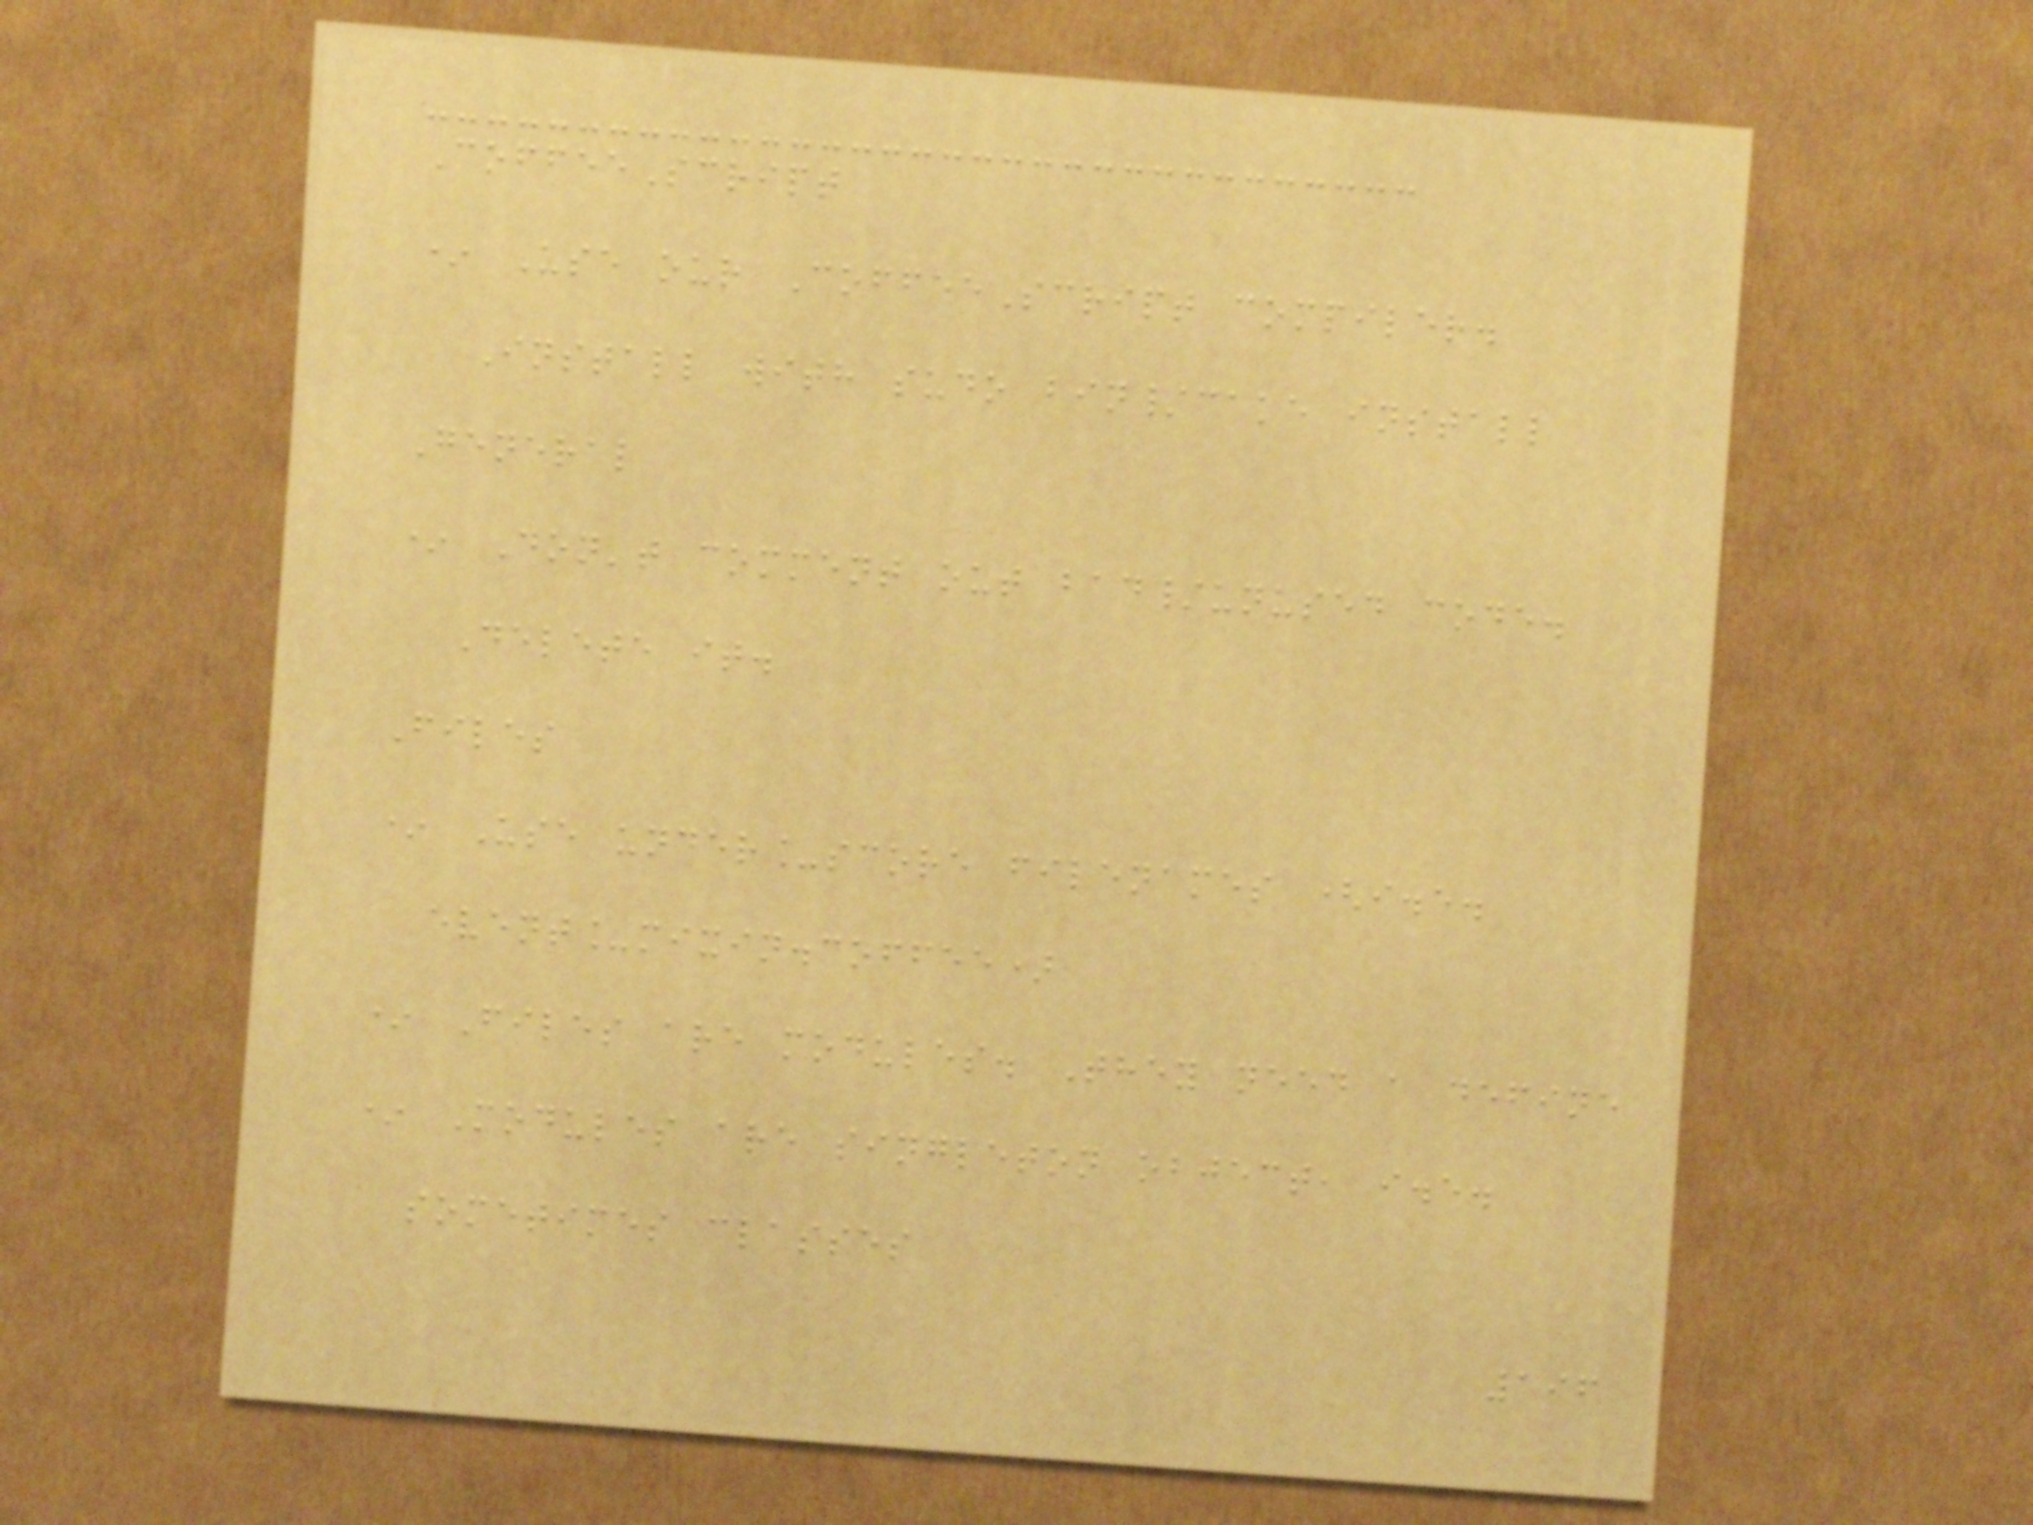CoffeeScript
* Use our CoffeeScript compiler.
Install with sudo bin/cake install
General
* Don't comment out bad/unused code.
Delete it.
Files
* Use under_score filenames (i.e.
event_mixin.coffee)
* Files are modules. They need a define
* Modules are singleton object, i.e.
sometimes classes
196
